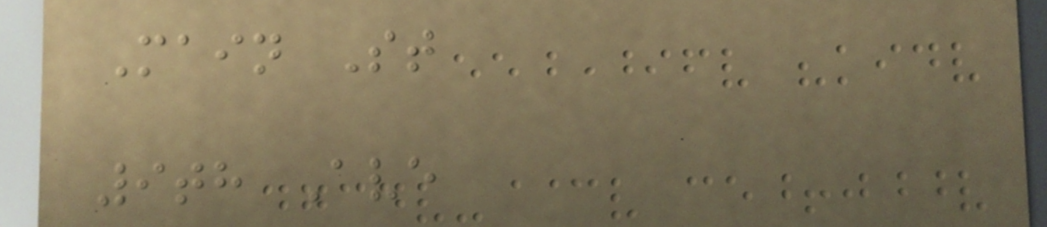Main St
9th Ave
